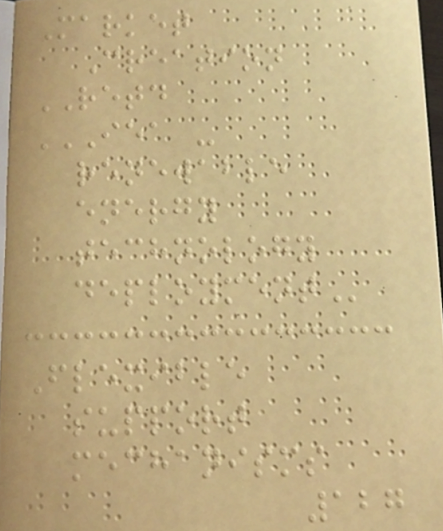Market
Creation
RETD
IEA -
RENEWABLE
ENERGY
TECHNOLOGY
DEPLOYMENT
Flexible
support
mechanisms
127
